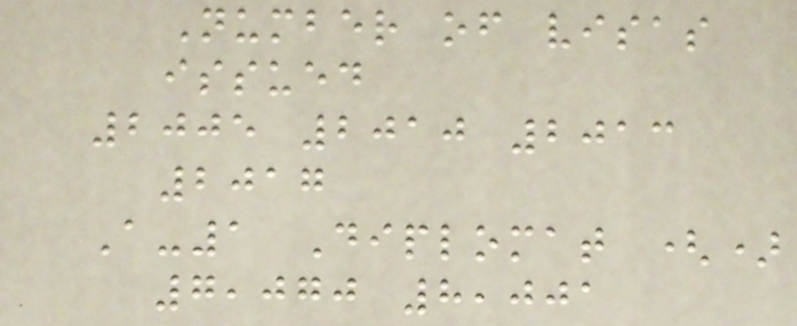Number of visas
issued
2005 2010 2013
2017
A-1 Diplomat ()
7,070 8,001
